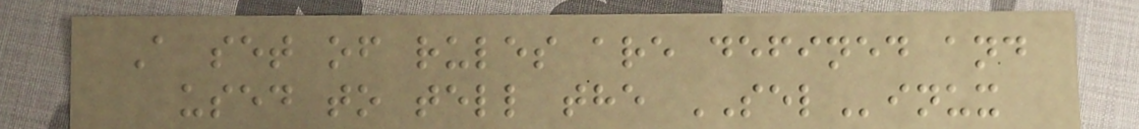A set of rules are defined and
used to tell the SELinux
